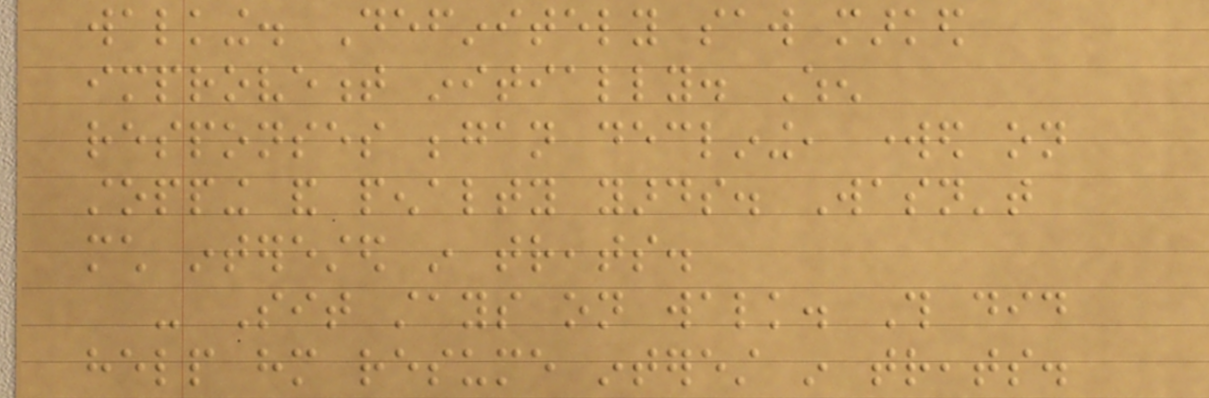walking. Definitely saw marked
improvement initially. When
responses began declining, worked on
stopping and penalty yards. Wasn't
much interested in treats.
- Sit stays on walk. This did
help him resume interest in treats.
